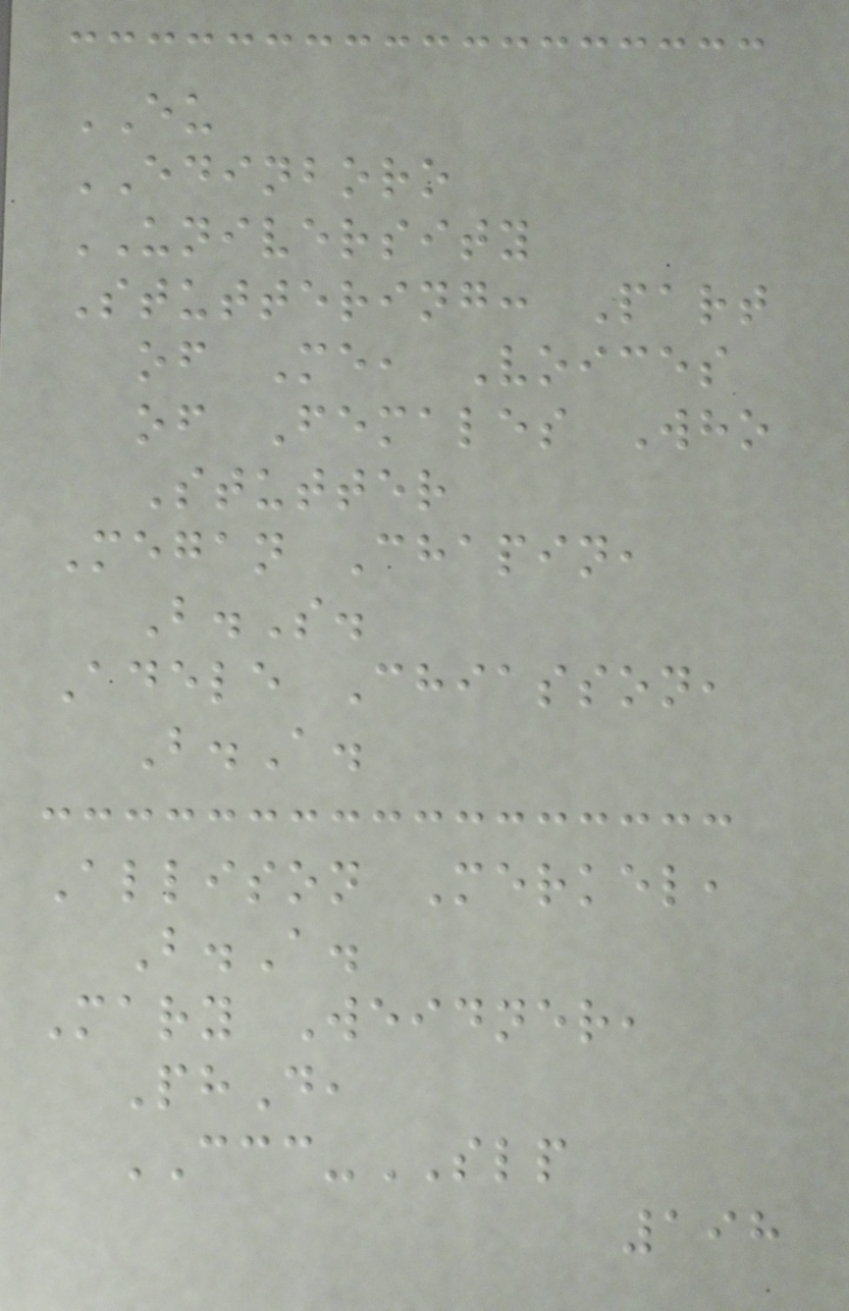EU
EDINBORO
UNIVERSITY
Stuttering: Part
of Me, Voices
of Females Who
Stutter
Megan Chapin,
B.S.
Adele Chiasson,
B.A.
Allison Merkel,
B.A.
Mary Weidner,
PhD,
CCC-SLP
198
